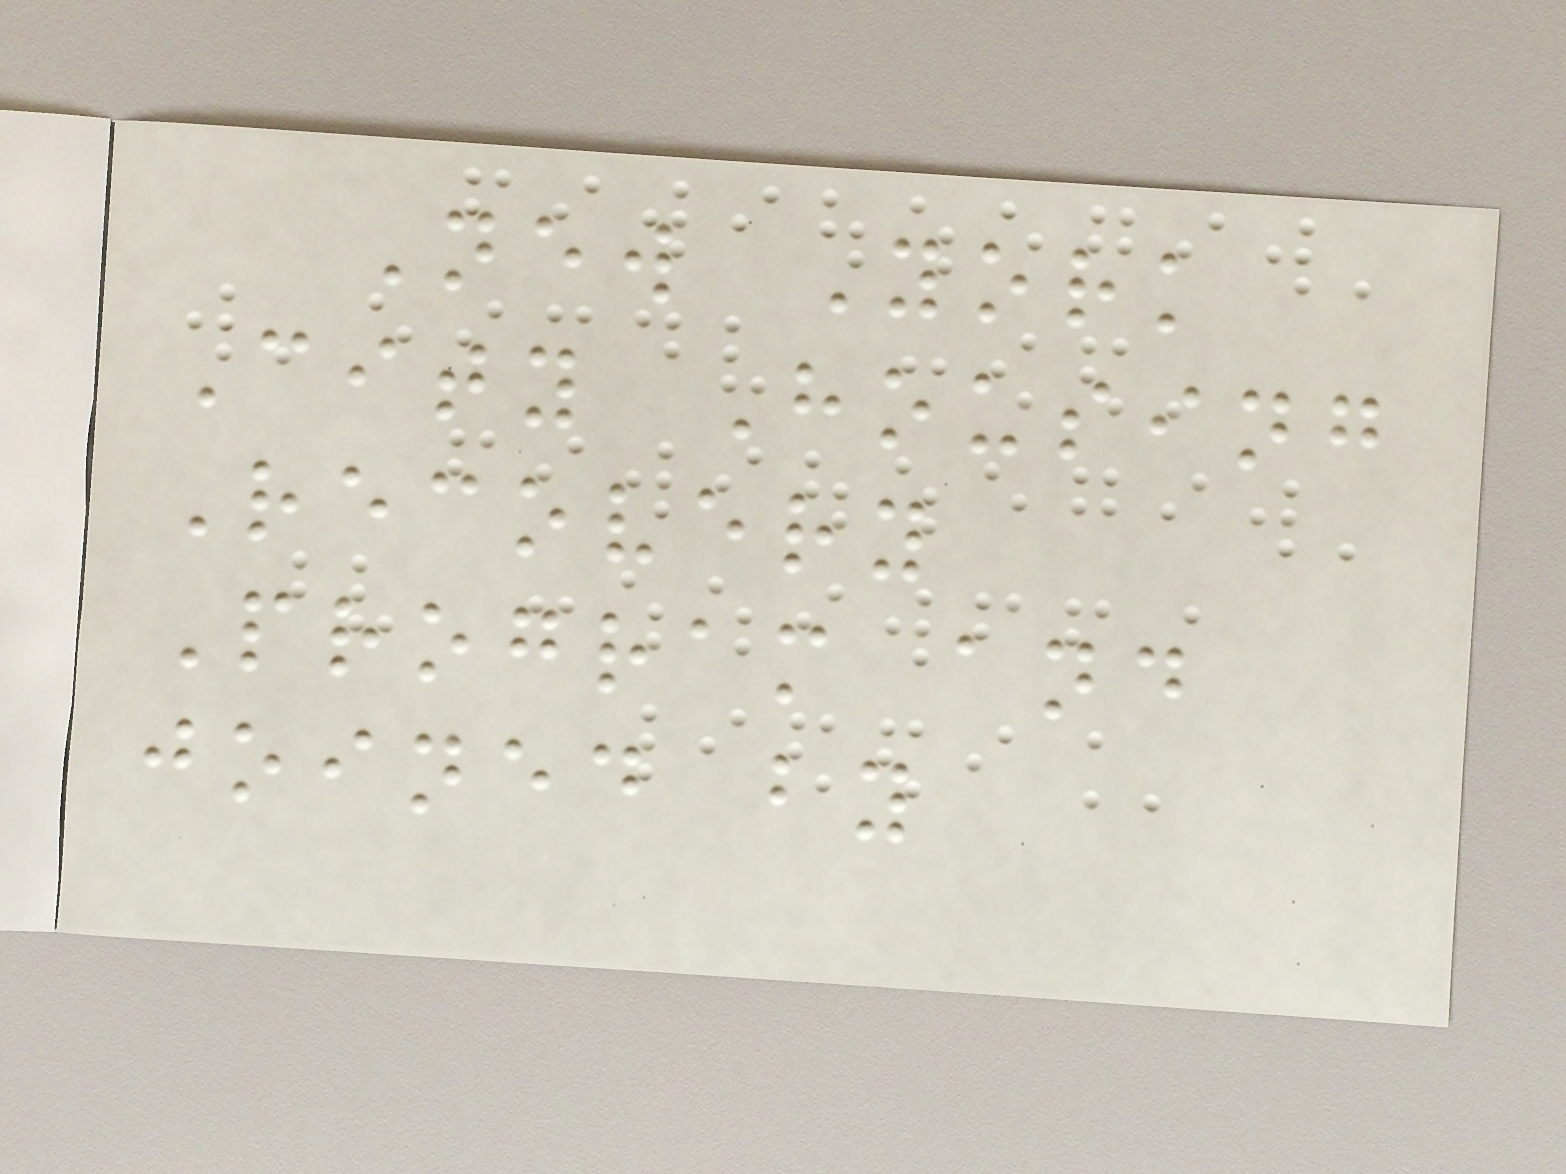New York
City Housing
Recovery
Program and
joined by
